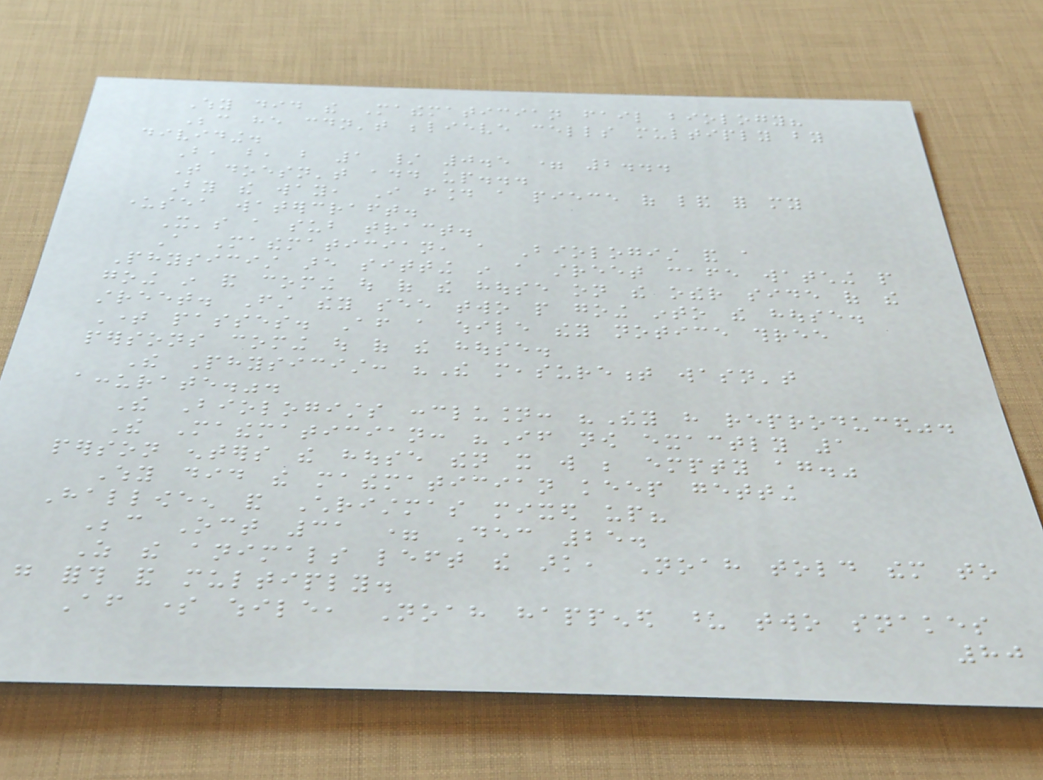Why did the Mathematician fail biology?
Because he couldn't believe cells multiply by
dividing.
But, but, but 1 / 0.5 = 2...
That doesn't add up...
By the way, I found a piece of land for my
undersea watercraft.
It's a sub tract.
A Mathematician, a Biologist and a
Physicist are sitting in a street cafe watching people
going in and coming out of the house on the other side of the
street. First they see two people going into the house.
Time passes. After a while they notice three
persons coming out of the house.
The Physicist: "The measurement wasn't
accurate.".
The Biologists conclusion: "They have reproduced".
The Mathematician: "If now exactly 1
person enters the house then it will be empty again."
Why did the mathematician keep getting
Halloween and Christmas mixed up?
Because Oct 31 = Dec 25.
As the animals left the ark, Noah told them to
go forth and multiply.
After some while, Noah happened upon two snakes
80
